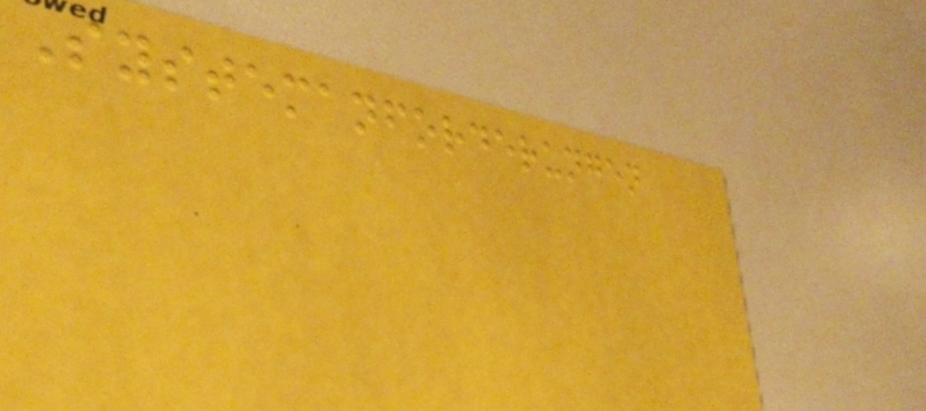Systemanforderungen
